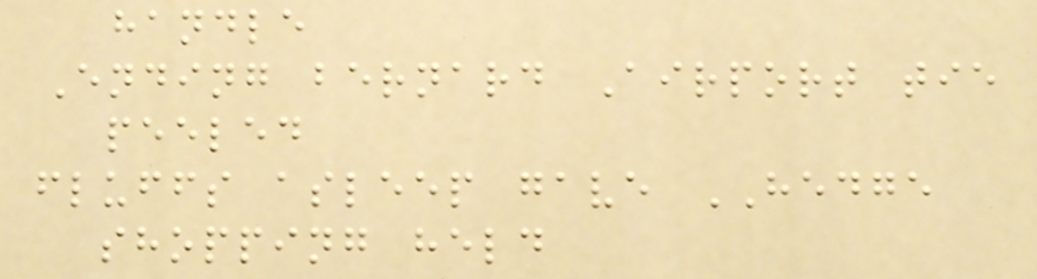handle
Ending bernard Airport tie
peeled
fluffs asleep gave HEDGE
shopping held
